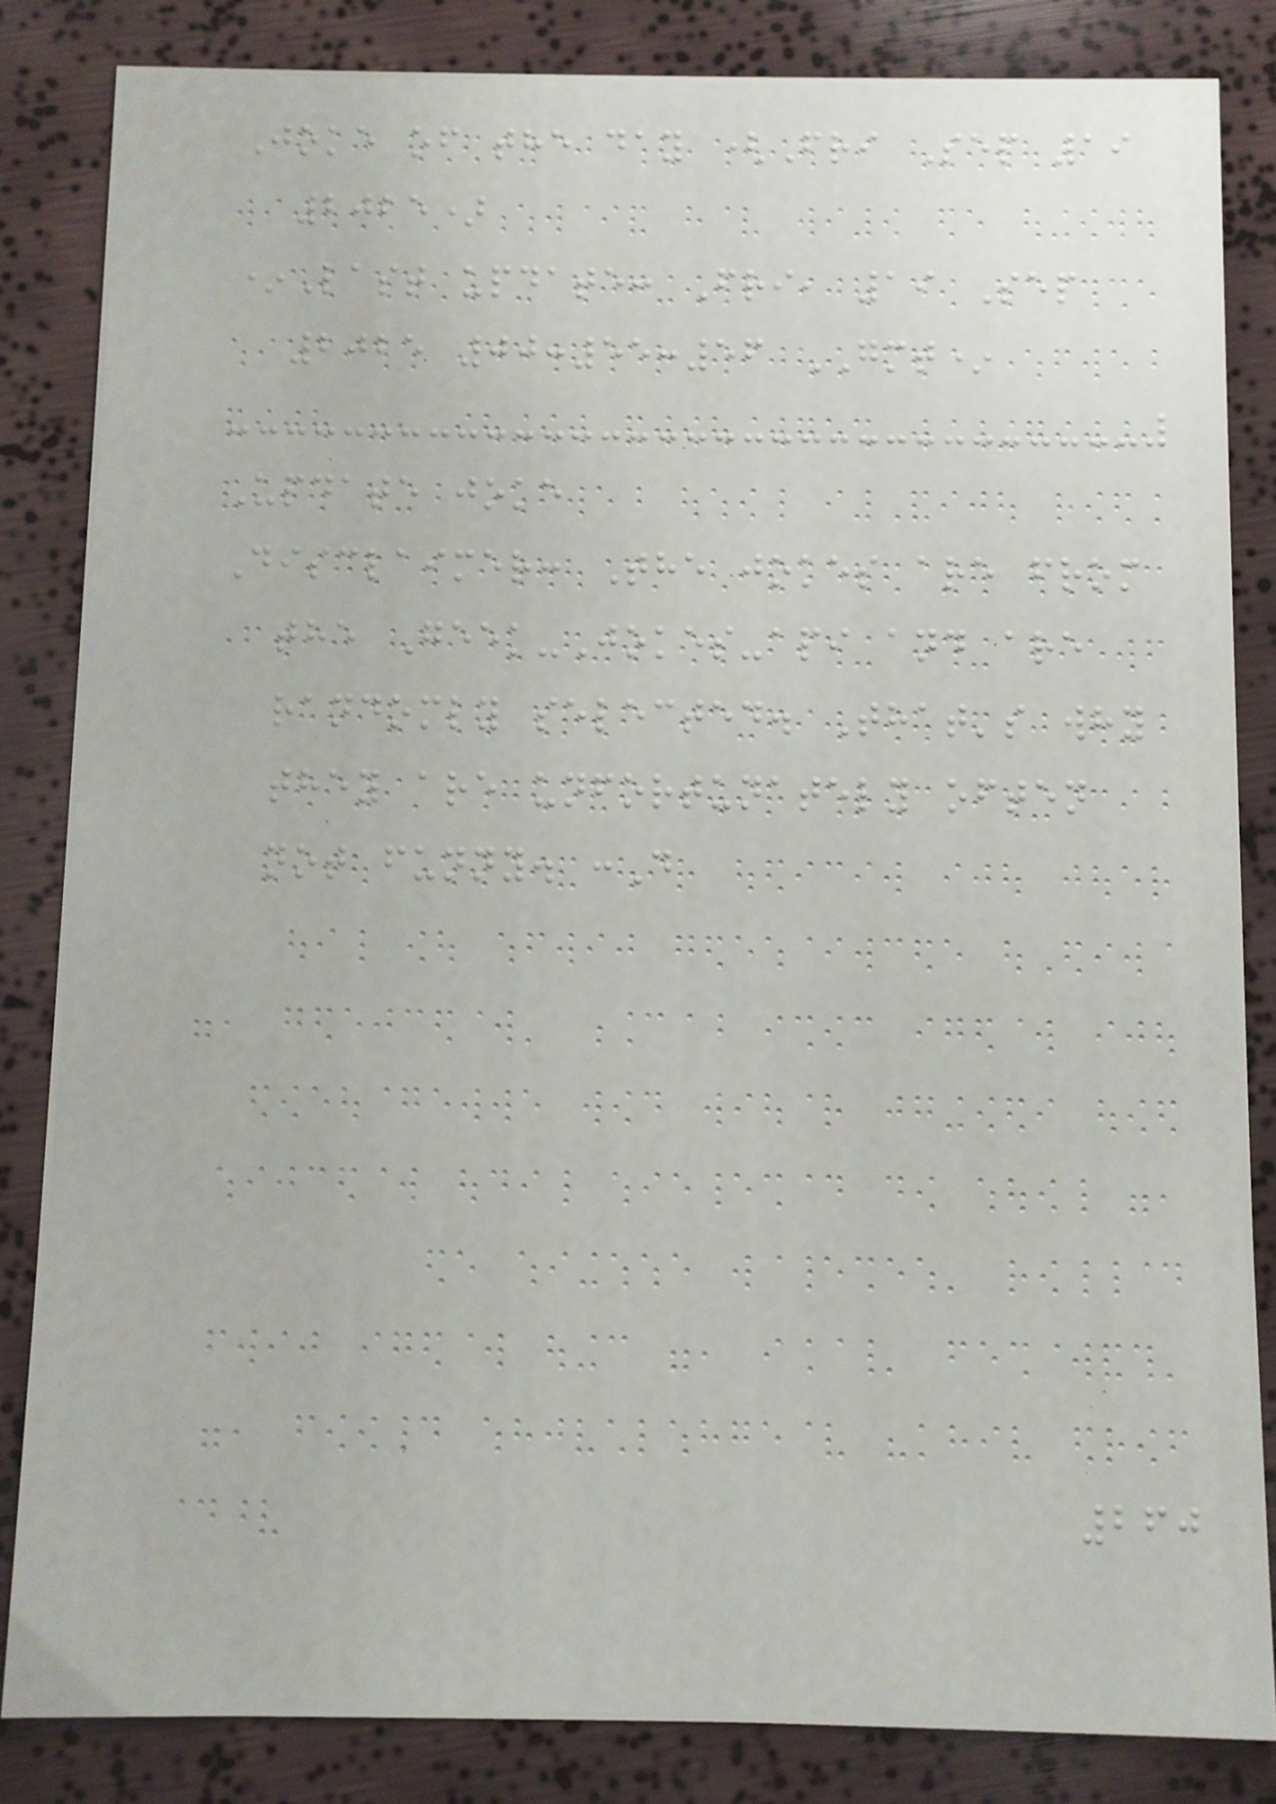Joke of the day (Fri Sep 19
2025)
*Last update: Fri, 19 Sep
2025 00:55:56 GMT*
Update joke
Disclaimer: The jokes are from
the Geek-Jokes-api and are
randomly selected. That's why
they are unfortunately often
not funny. :D
260
